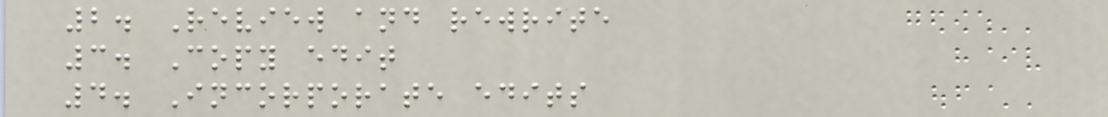2. Review and rewrite
3. Copy edit
4. Incorporate edits
